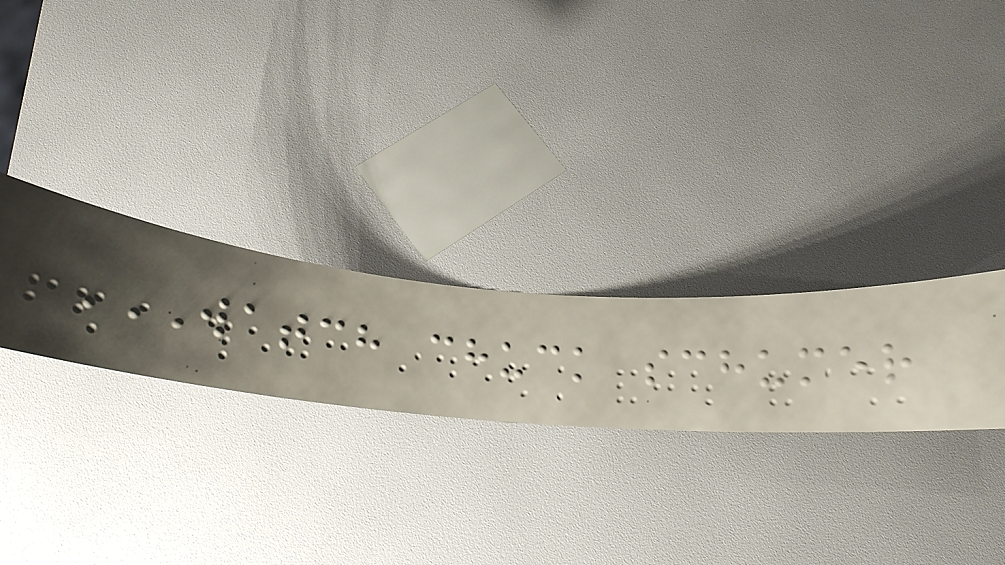WATCH CHUCK SCHUMER
